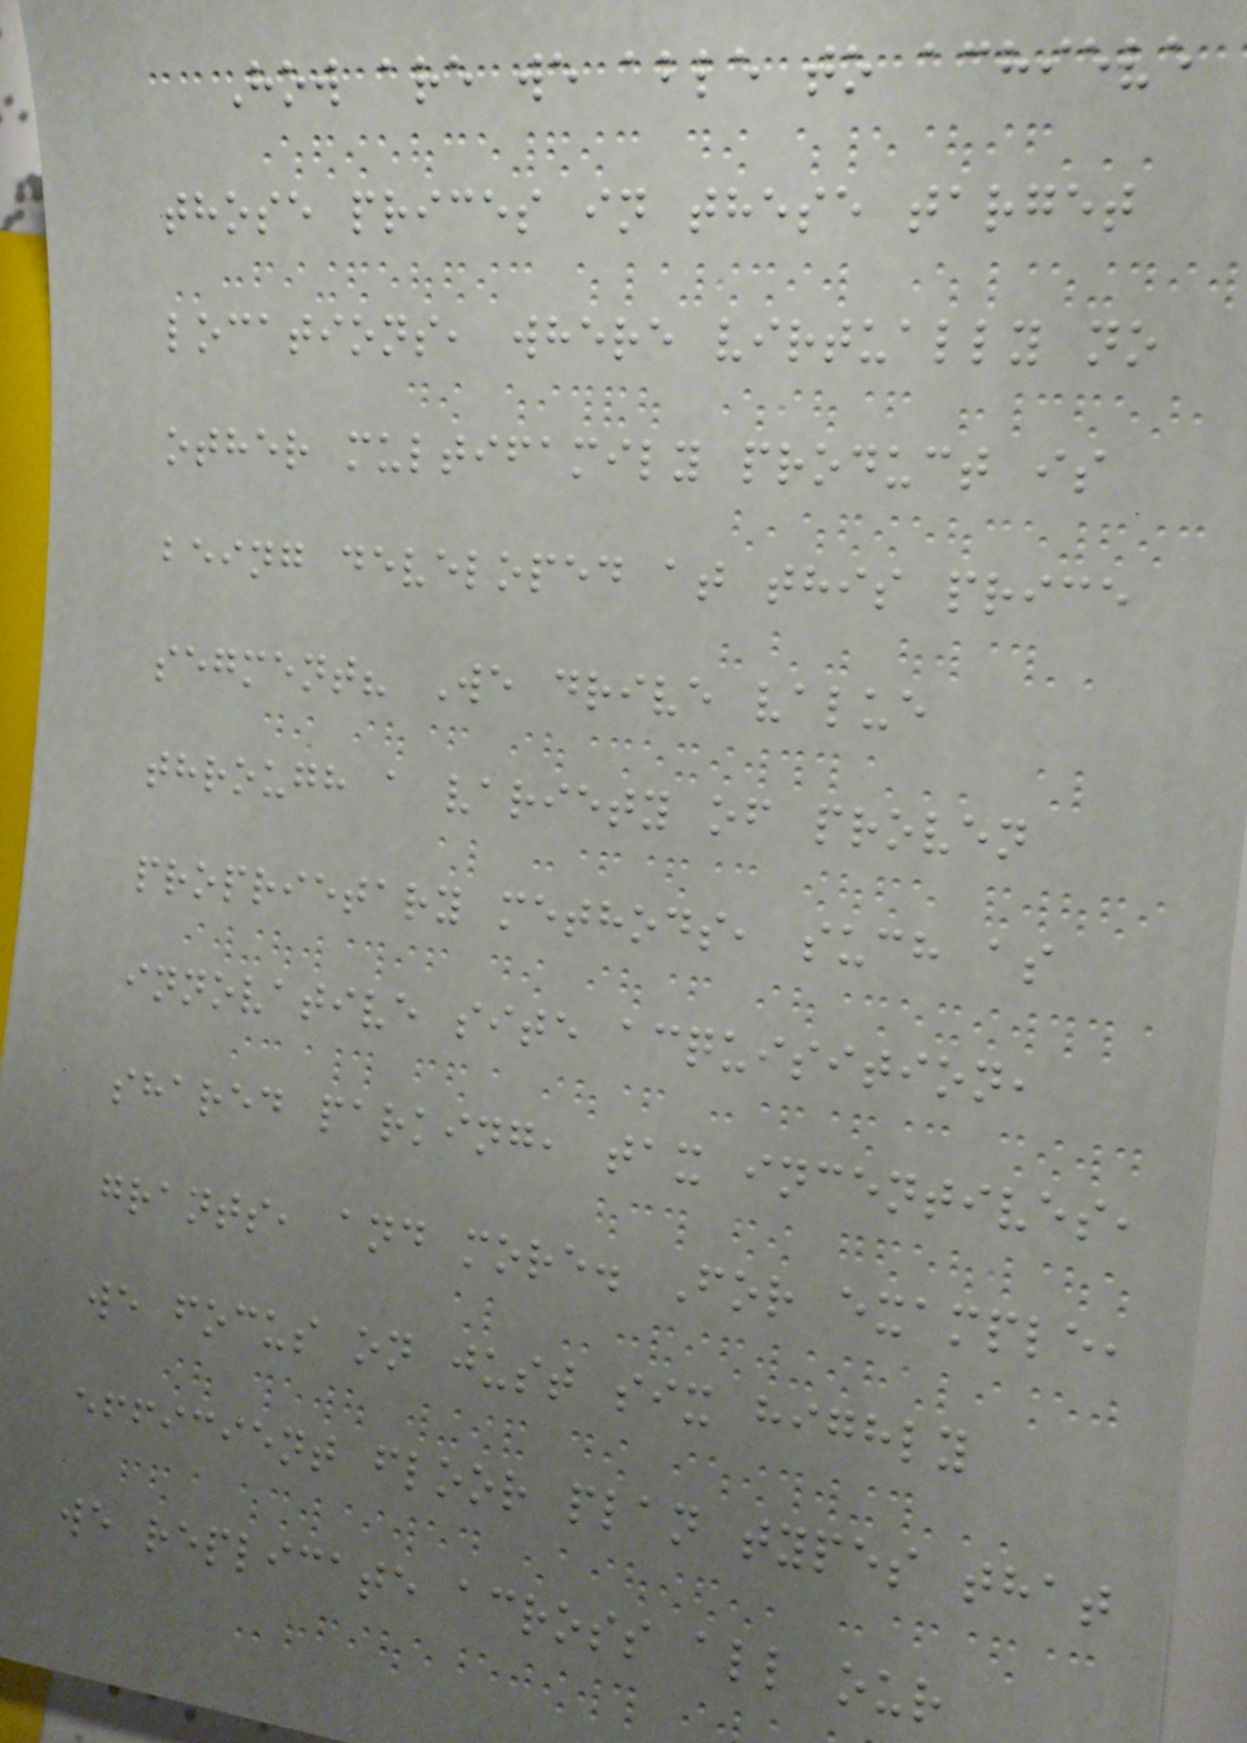How are we able to achieve
those prices in these target
locations, where virtually no
other multifamily product is
being developed at this price
segment? We drive value
through a variety of proven
proprietary methods, such as
innovative site acquisition,
shared parking, tax incentives,
grants, and more. For example,
we focus on just six highly
efficient floor plan types that
we replicate across all our
